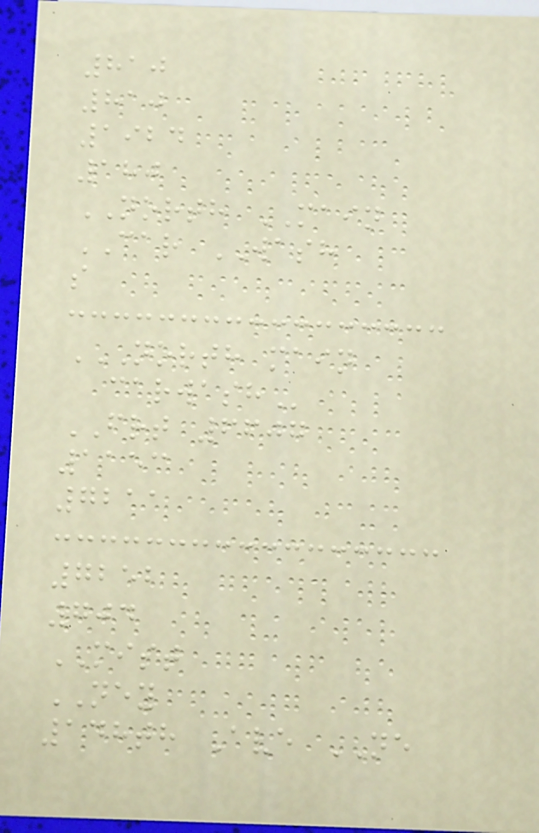810
810
1924
180
NORTH MAIN
CAR WASH
s
NORTH MAIN
CARWASH
FRT 6607
1153
7211
7252
704
MIST
NEY
148th Ave NE
